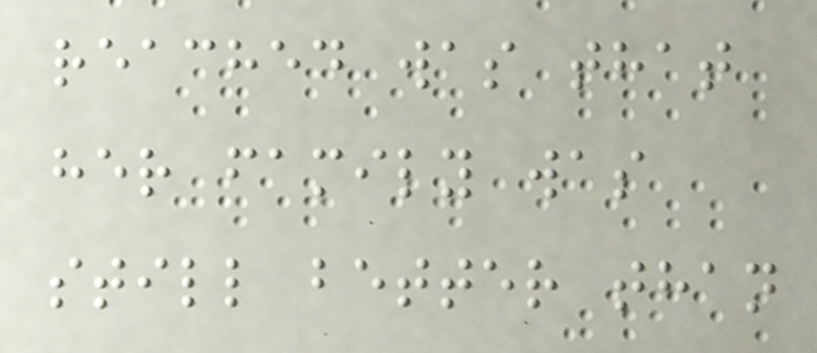reached was that
her family was
still better than
